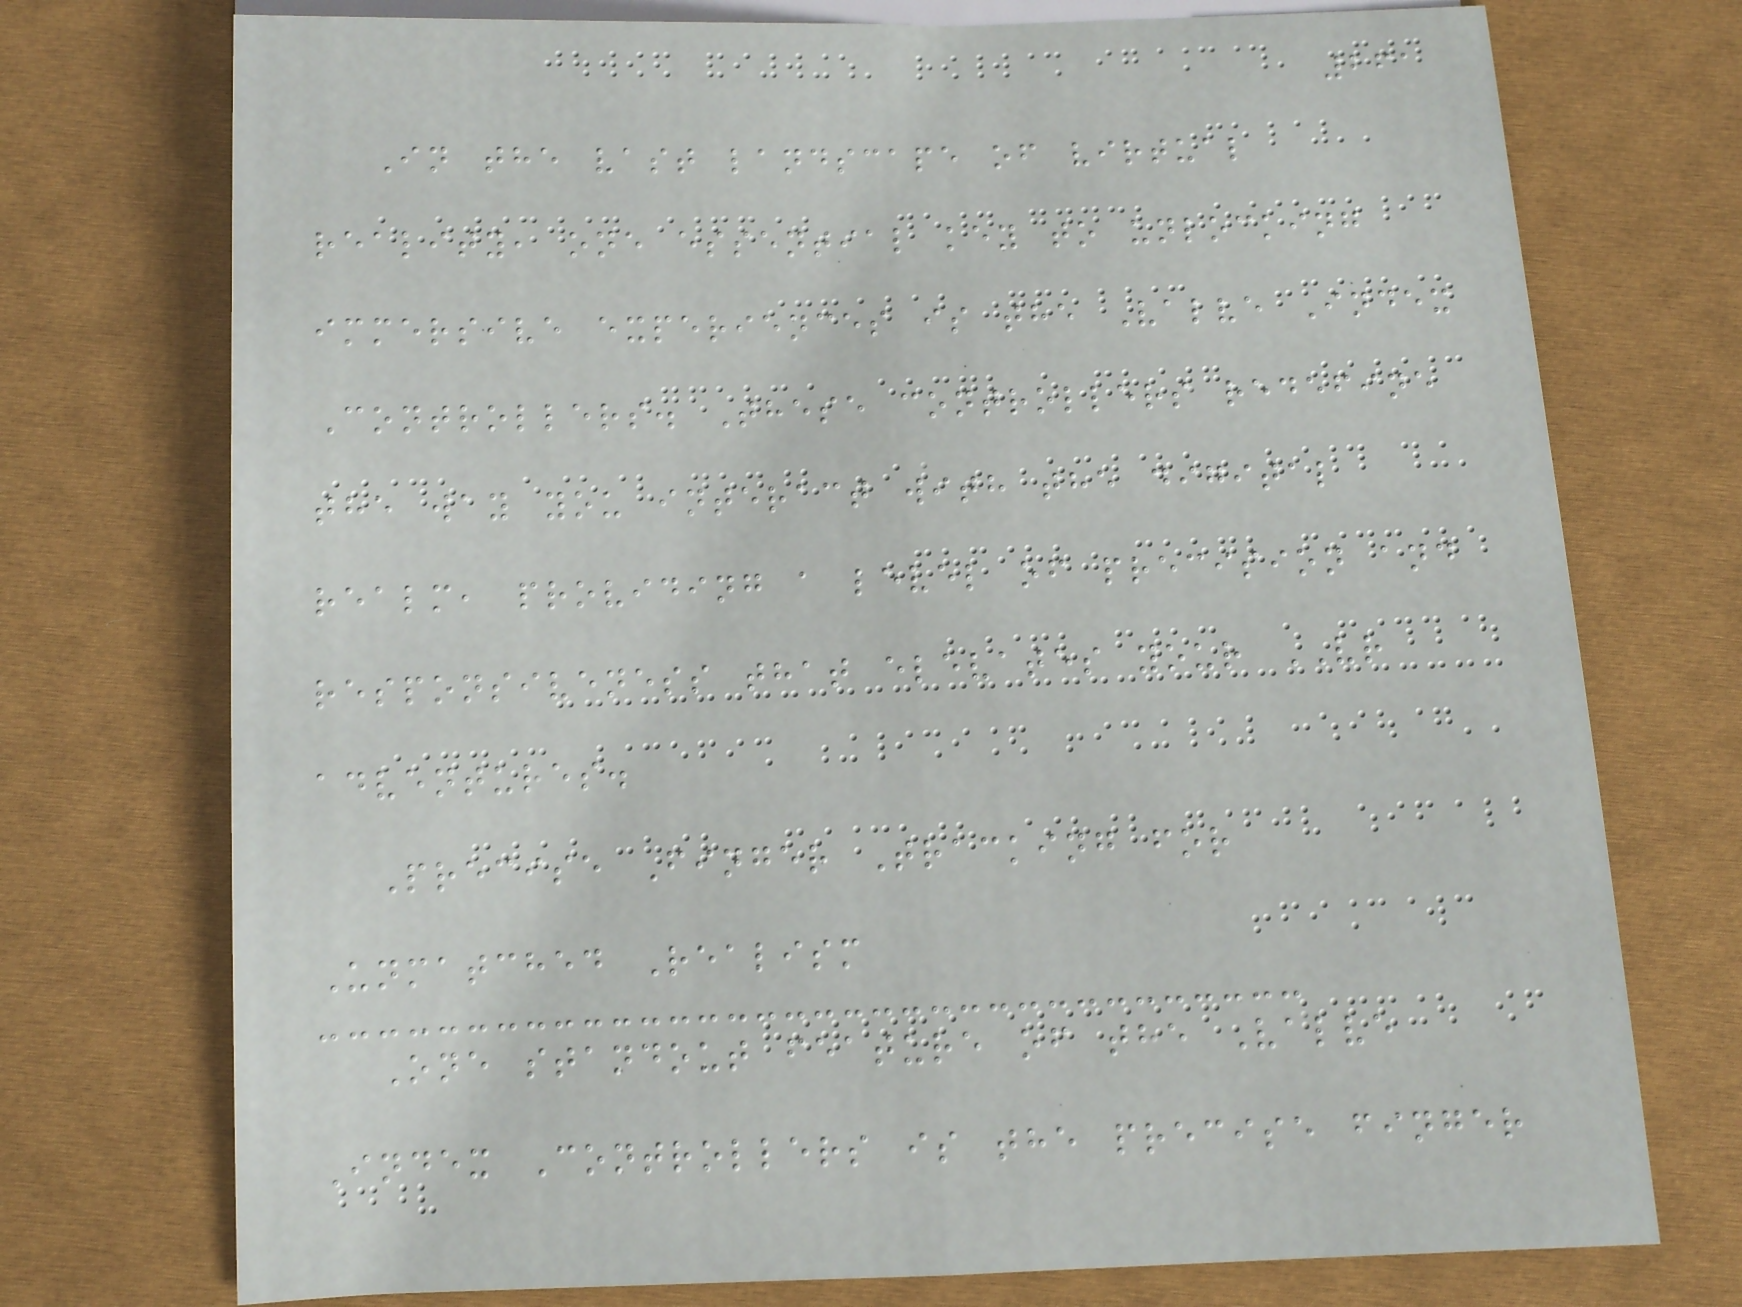261
In the vast landscape of virtual
reality, one essential key to unlocking
immersive experiences is the Valve Index
Controllers. These controllers redefine
the way you interact with the digital
realm, providing a level of precision and
responsiveness that elevates your VR
adventures.
Precise Finger Tracking for
Unmatched Realism
One standout feature of the Valve
Index Controllers is the precise finger
